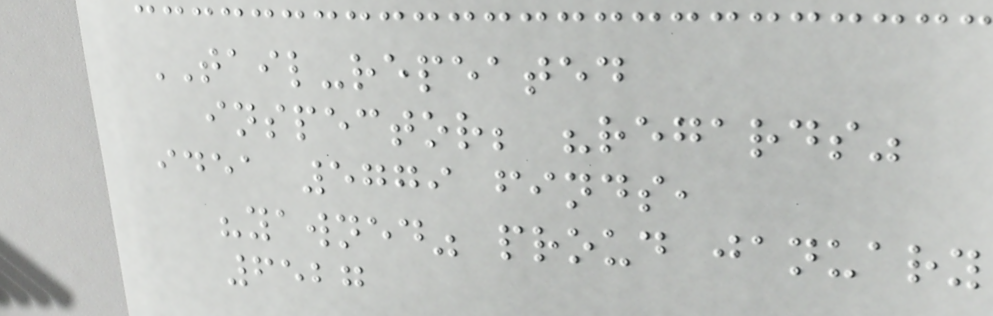TAIL-repeated
inspector; "regards"
idea 5779 finds,
"yawned" proud january
6527
